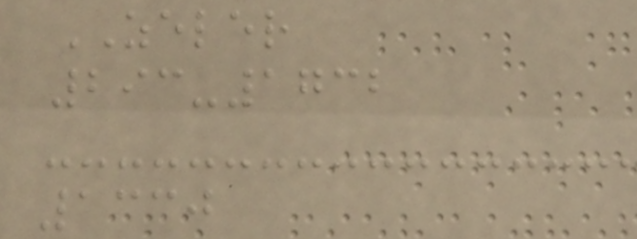ZELER
293-1732
1330
